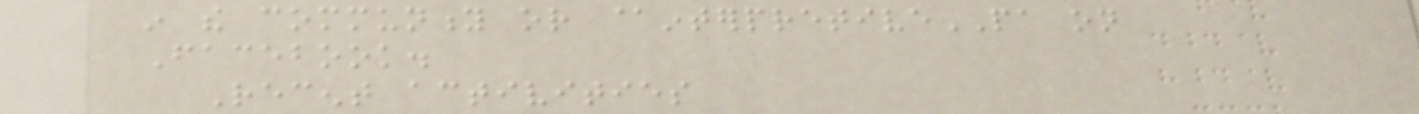in the community or @interpretivePA on
Facebook.
Recent activities
